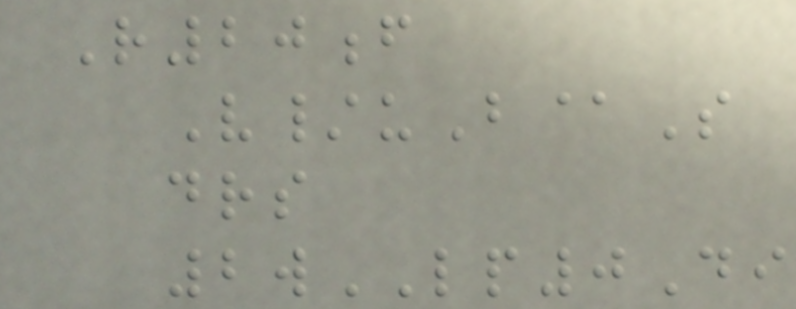R20f
V/uB@S
drs
2wLP0Di
